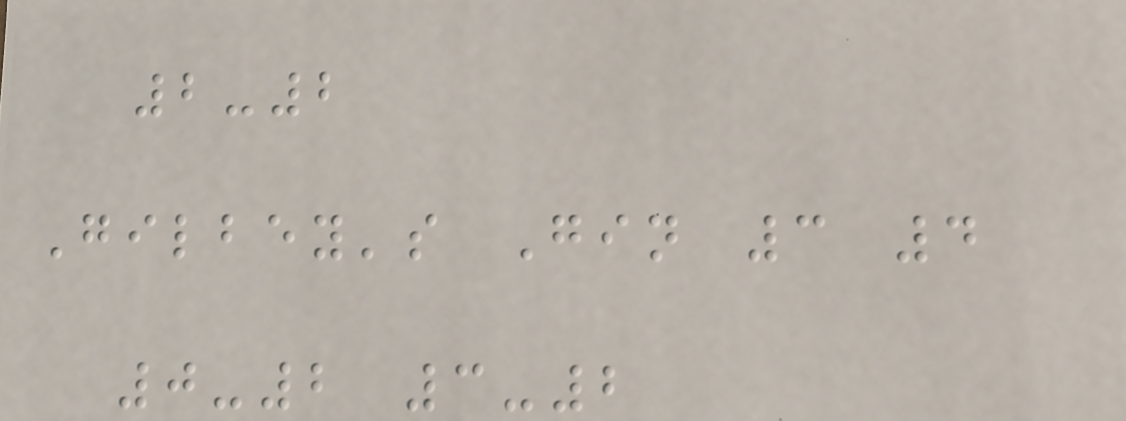2-2
Gilbey's Gin 3 4
0-2 3-2
